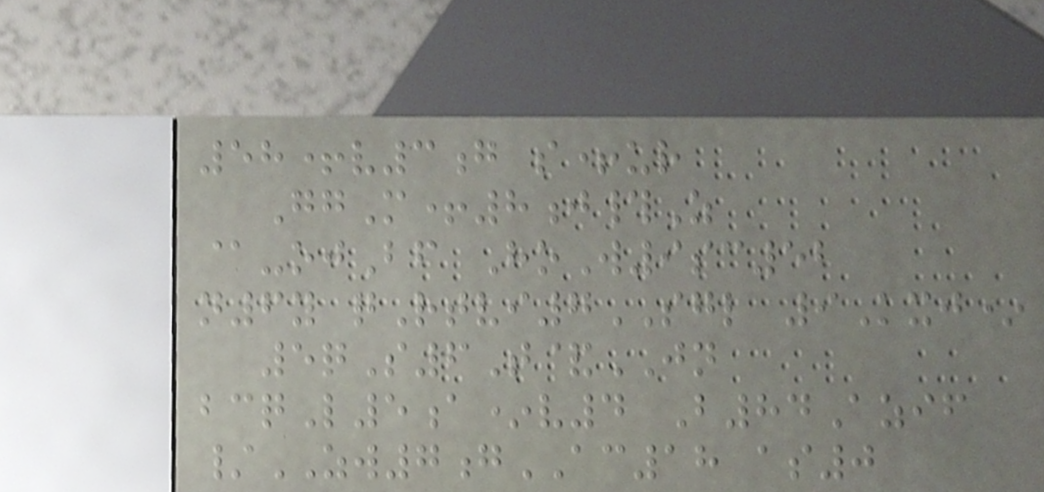58+v3g s+ur
GgM+8j#Z
@-ojBf HoW9sc52
n6y qRtvi7SGL 9Kxj*
5qS6T&JN
bcqL5a*v4 B84Azif
/ZW7gAC18 as0
